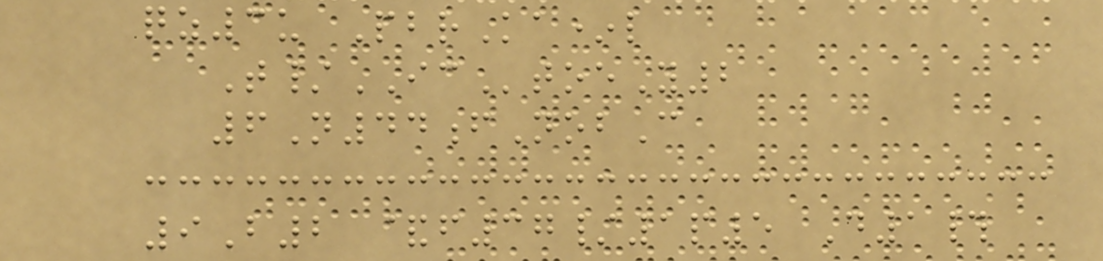qz3u PbrKa*l
T/ICtoeY2
6N44fNobC
9B2 &f37/1p5 D1#
